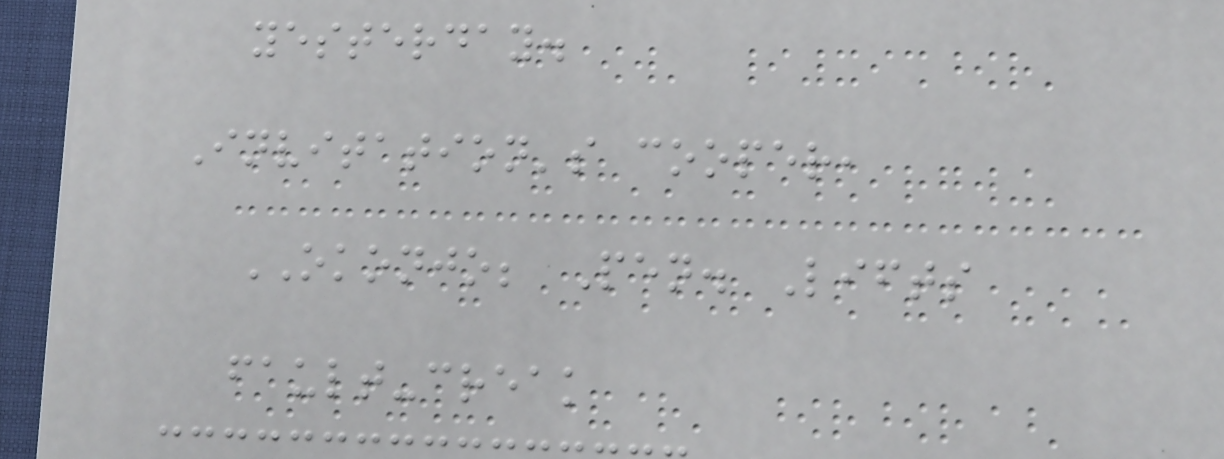yesterday.
Invitation's cooper,
OKONJO; Pen. Lifts
fault-creak
